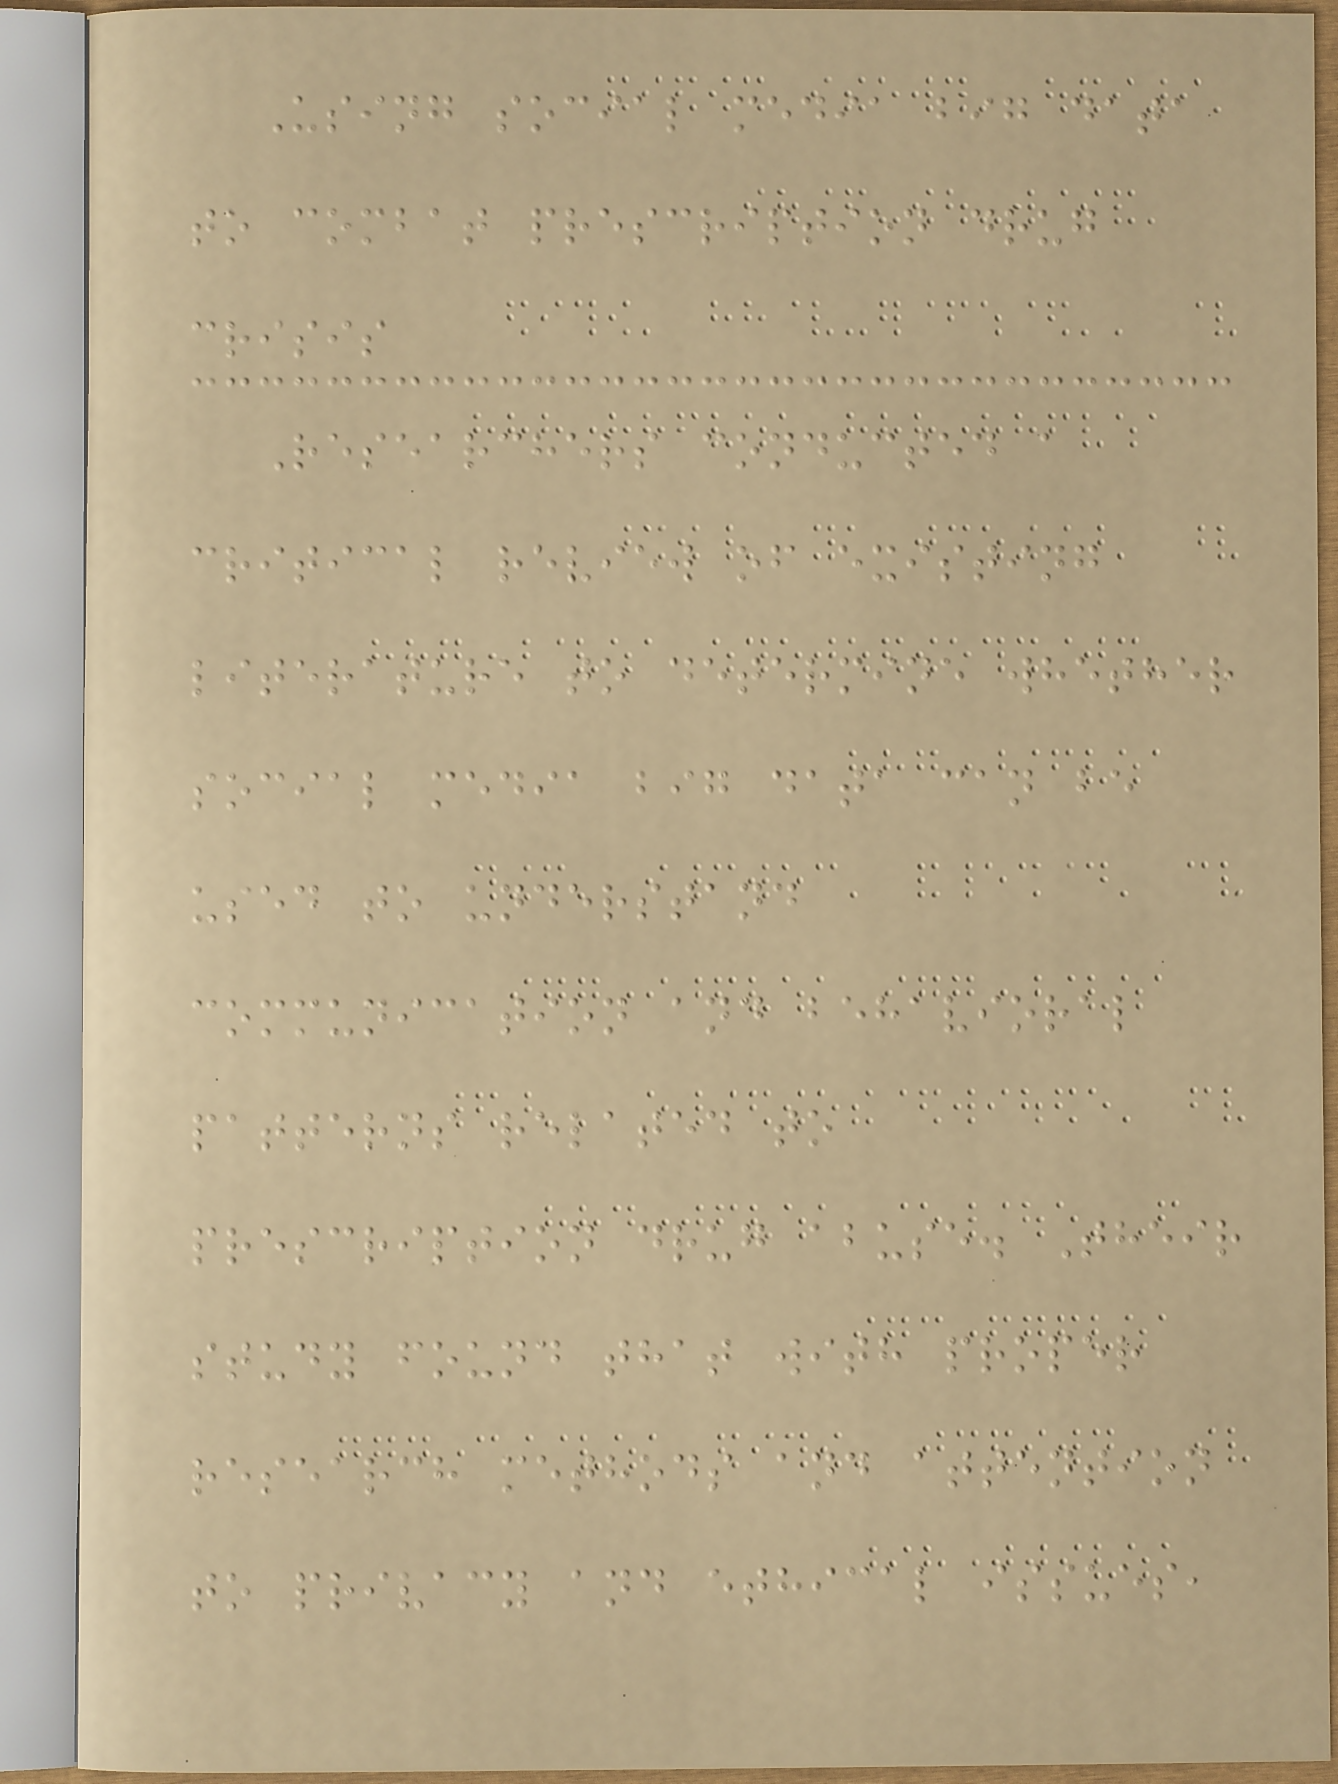Using social media big data
to combat prescription drug
crisis
Researchers conducted a
critical review of existing
literature to determine whether
social media big data can be
used to understand
communication and behavioral
patterns related to
prescription drug abuse. Their
study found that with proper
research methods and attention
to privacy and ethical issues,
